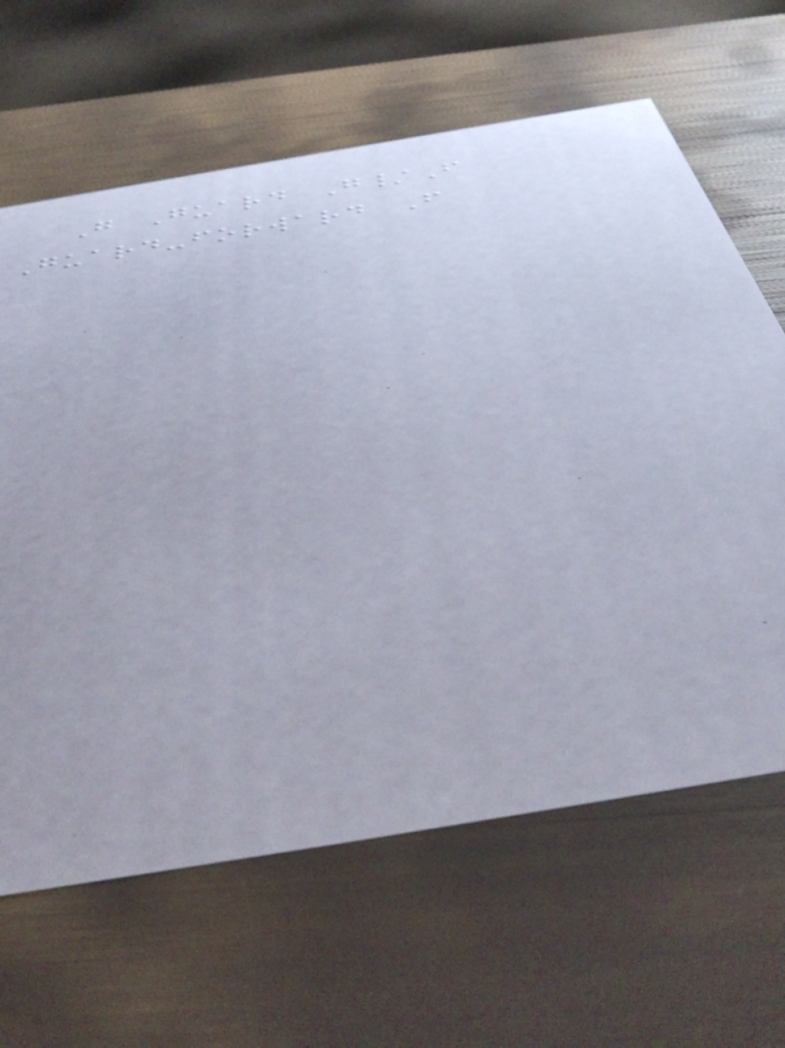G Guard G/F
Guard-forward F
